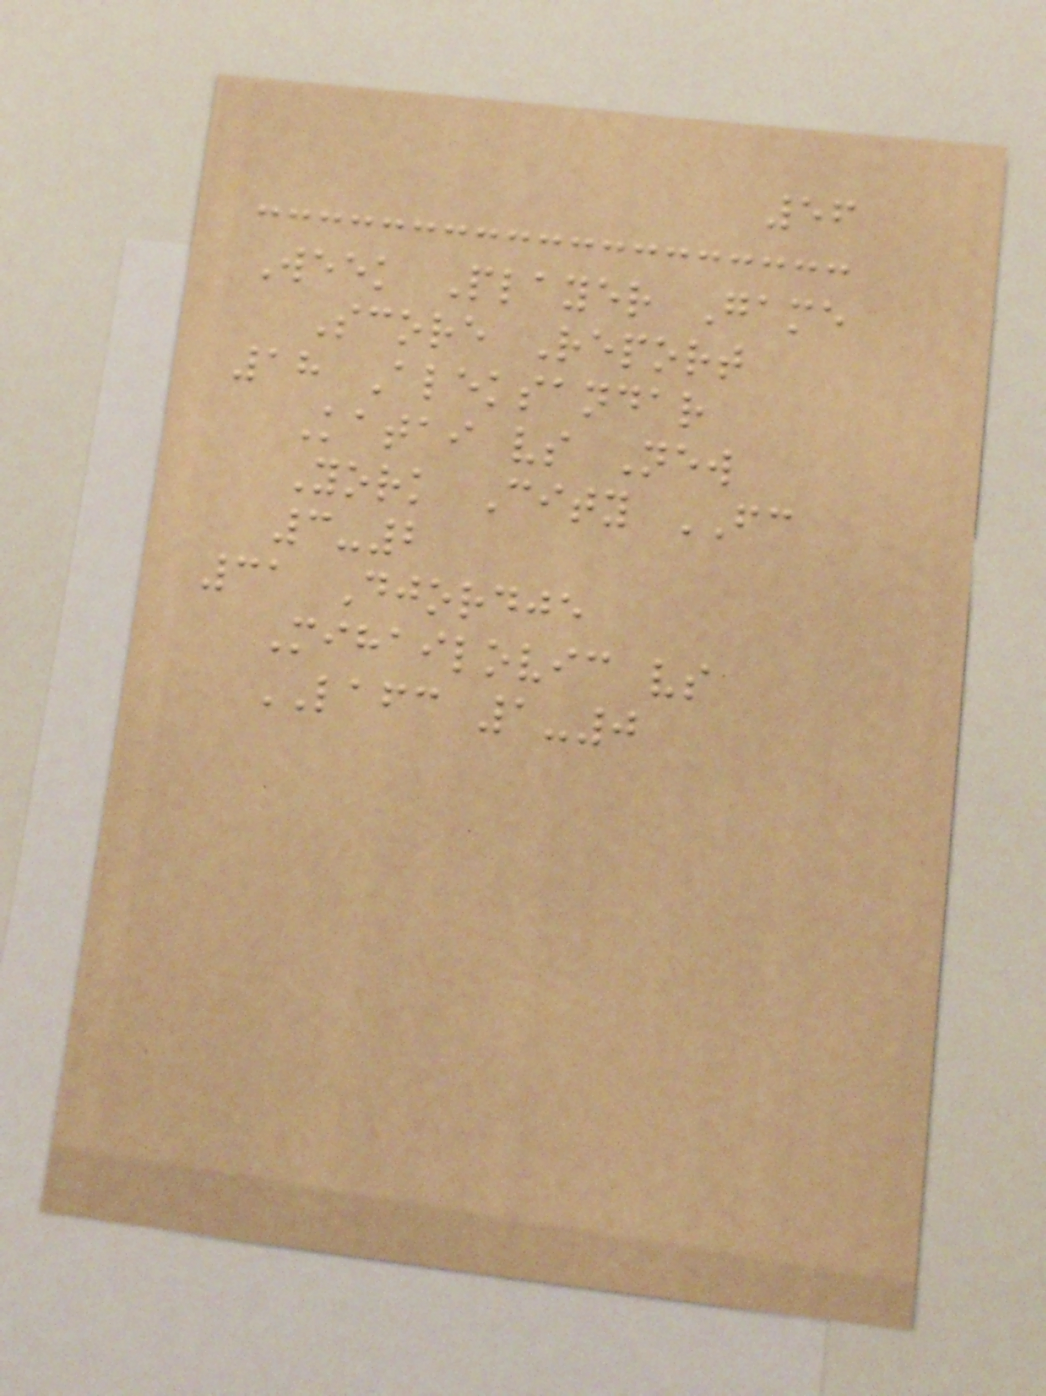56
Week Player Game
Score Report
18 Aleksandar
Katai vs New
York City FC
3-2
31 Djordje
Mihailovic vs
LAFC 1-0
